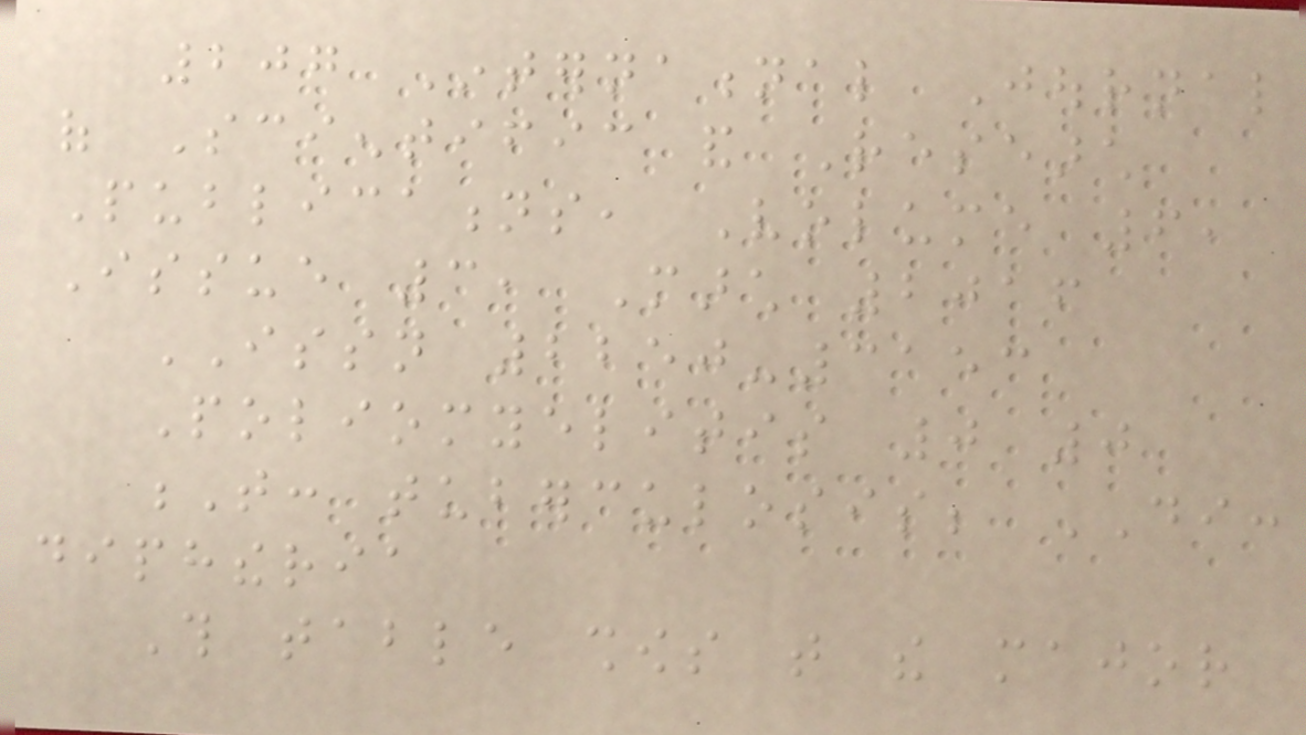207 International Journal
of Scientific and Research
Publications, Volume 6,
Issue 3, March 2016
ISSN 2250-3153
Poliomyelitis 0 0
T: tuberculosis; DI:
diphtheria
This table shows that the major
